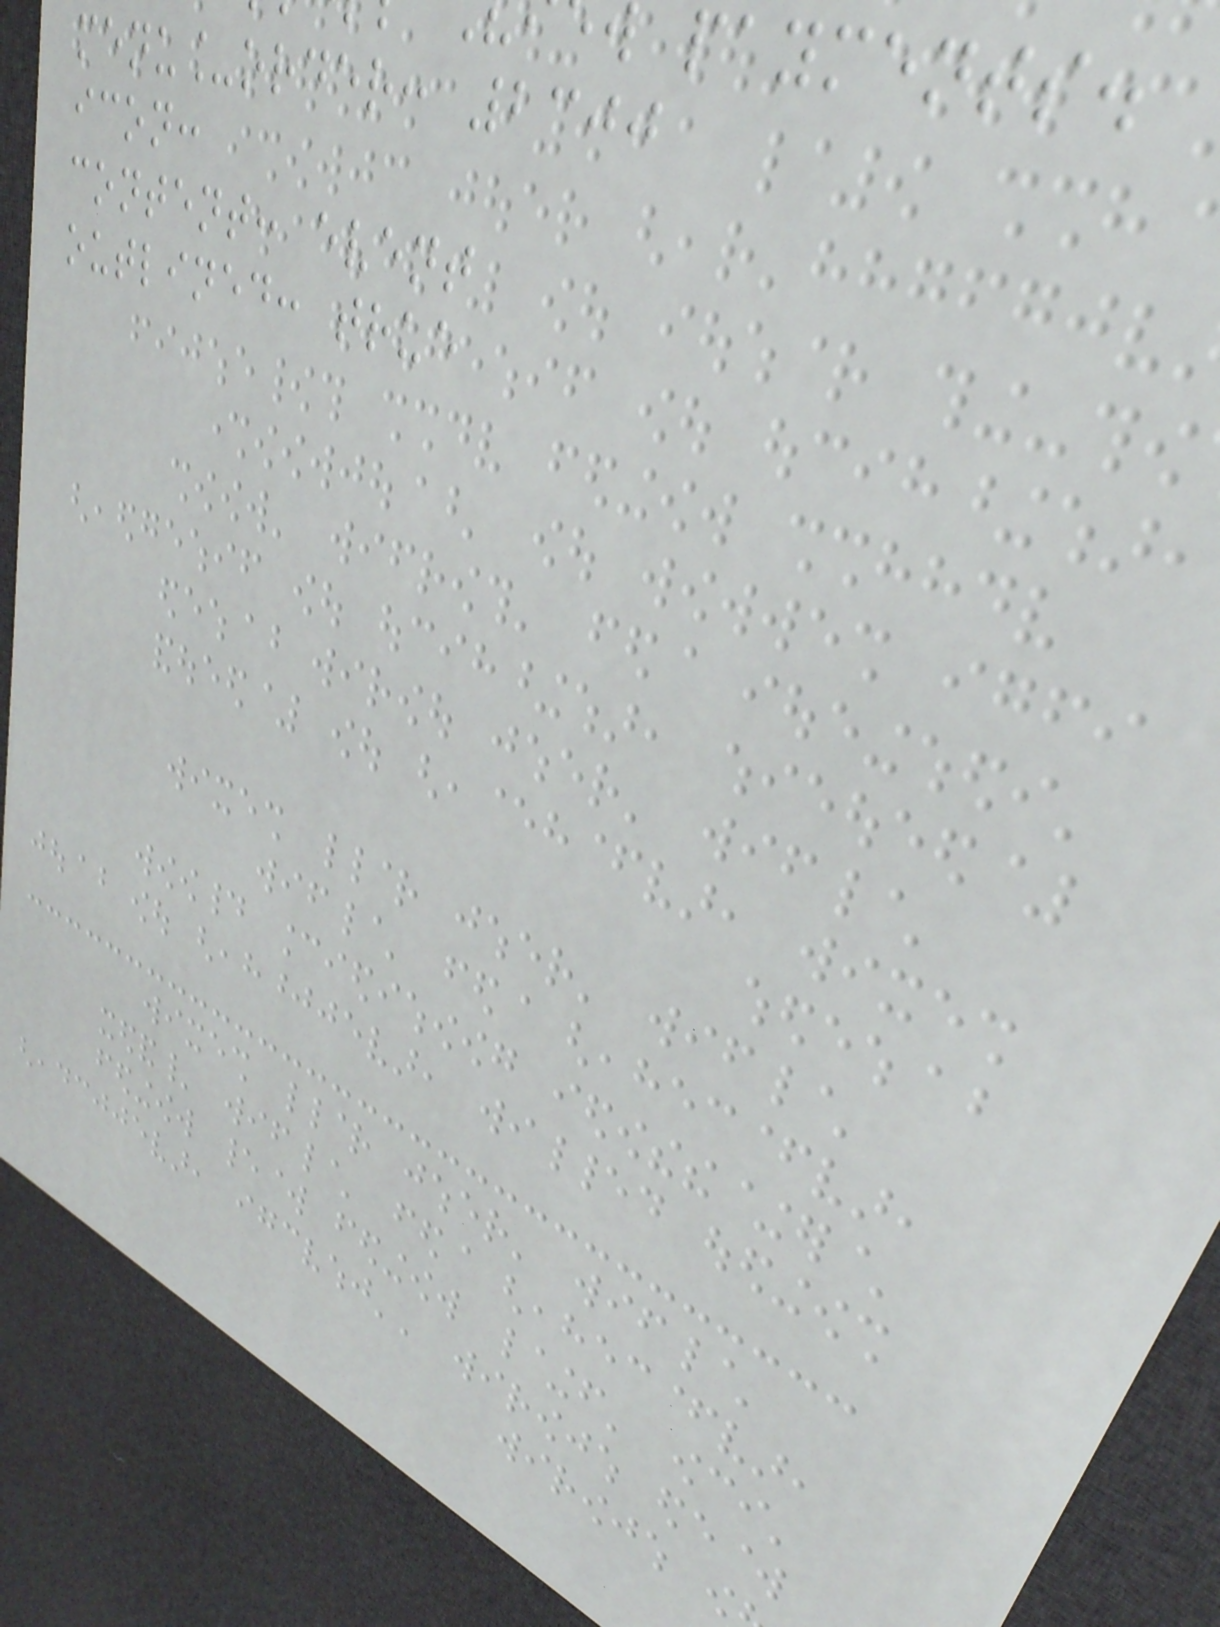payments.
menu_order: 2300
icon:
content: event
outlined: true
